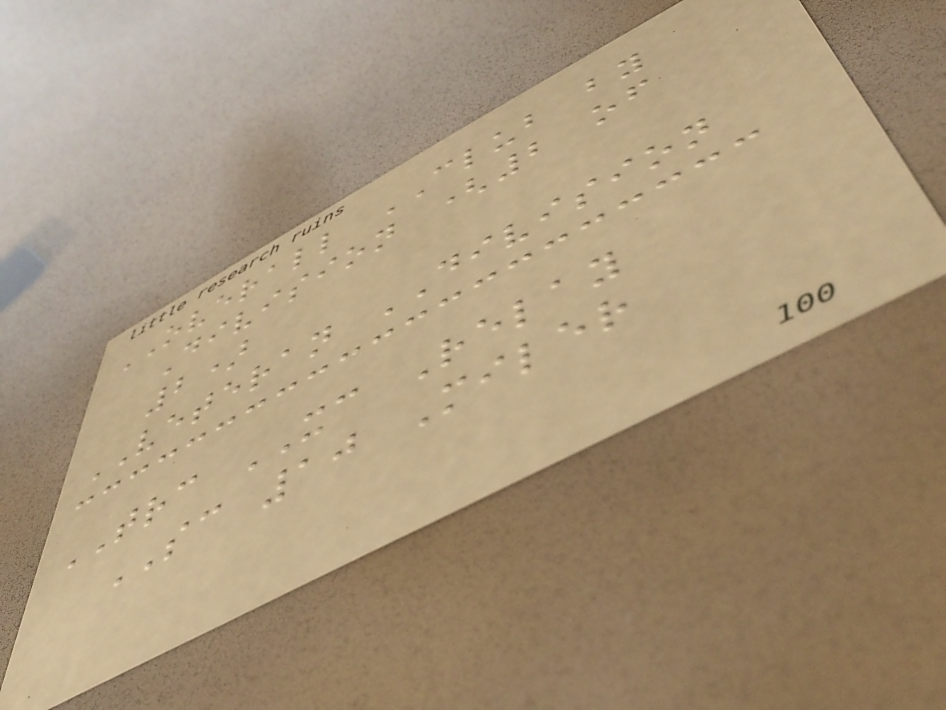OVERALL CLUB by
Division (2 of
2)
VETERAN DIVISION
TRC XC Relay
SC 10 Miler
